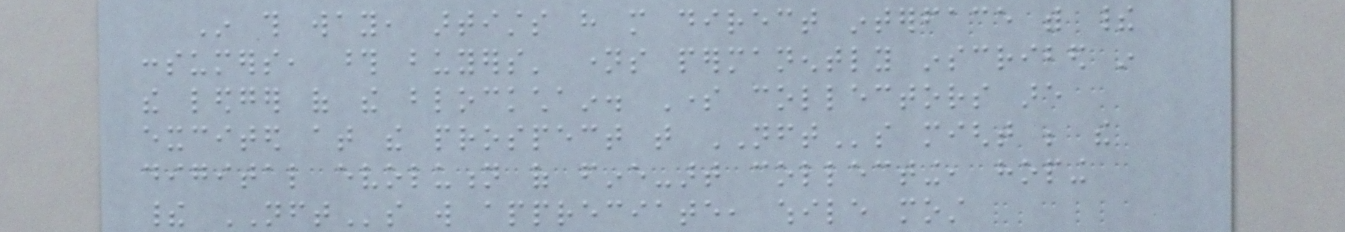In this way, artists have more direct interface with their
consumers, those buyers' names permanently inscribed in
the ledger of the blockchain. Some collectors are
excited at the prospect that NFTs might be the
digital evolution of fine-art collecting, hoping
their NFTs will appreciate, while most
